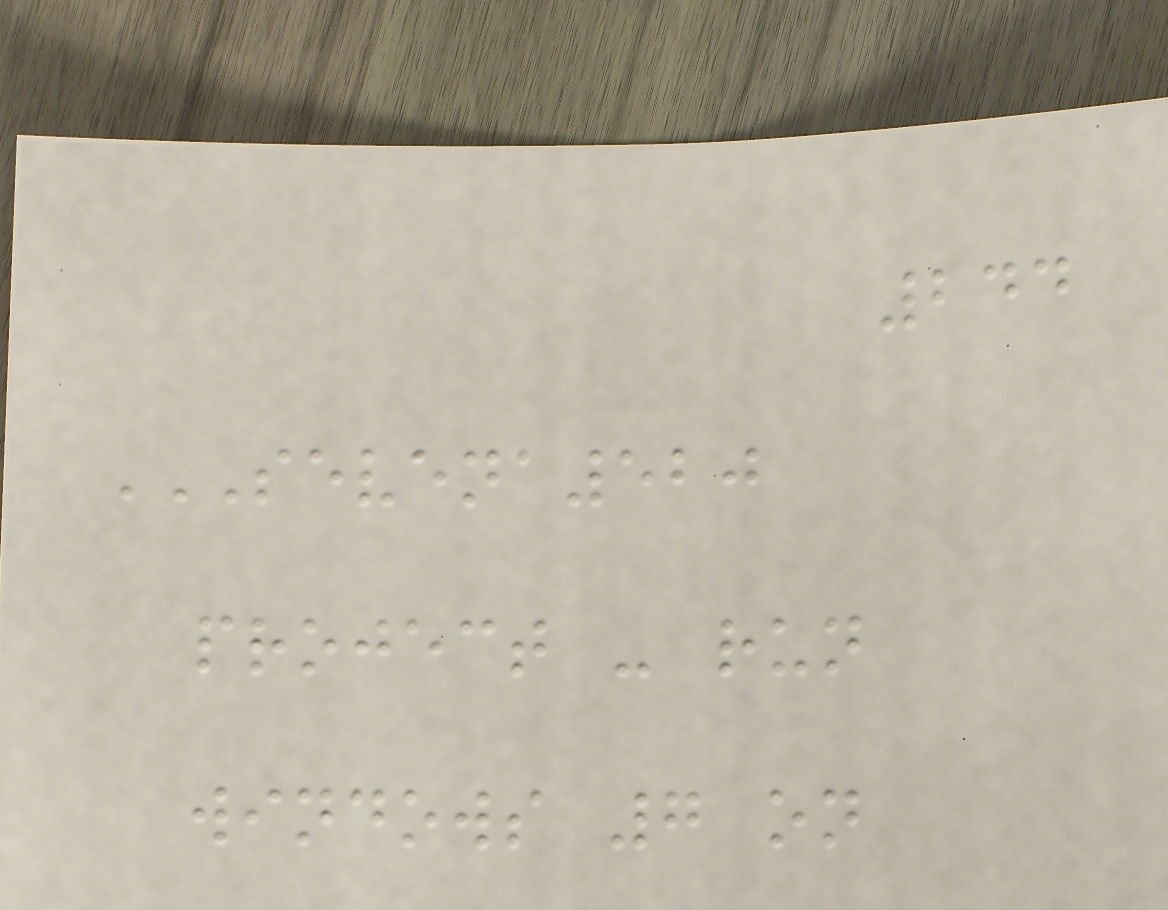244
SEVENA520
PROJECT - RUN
WINDOWS 7 ON
